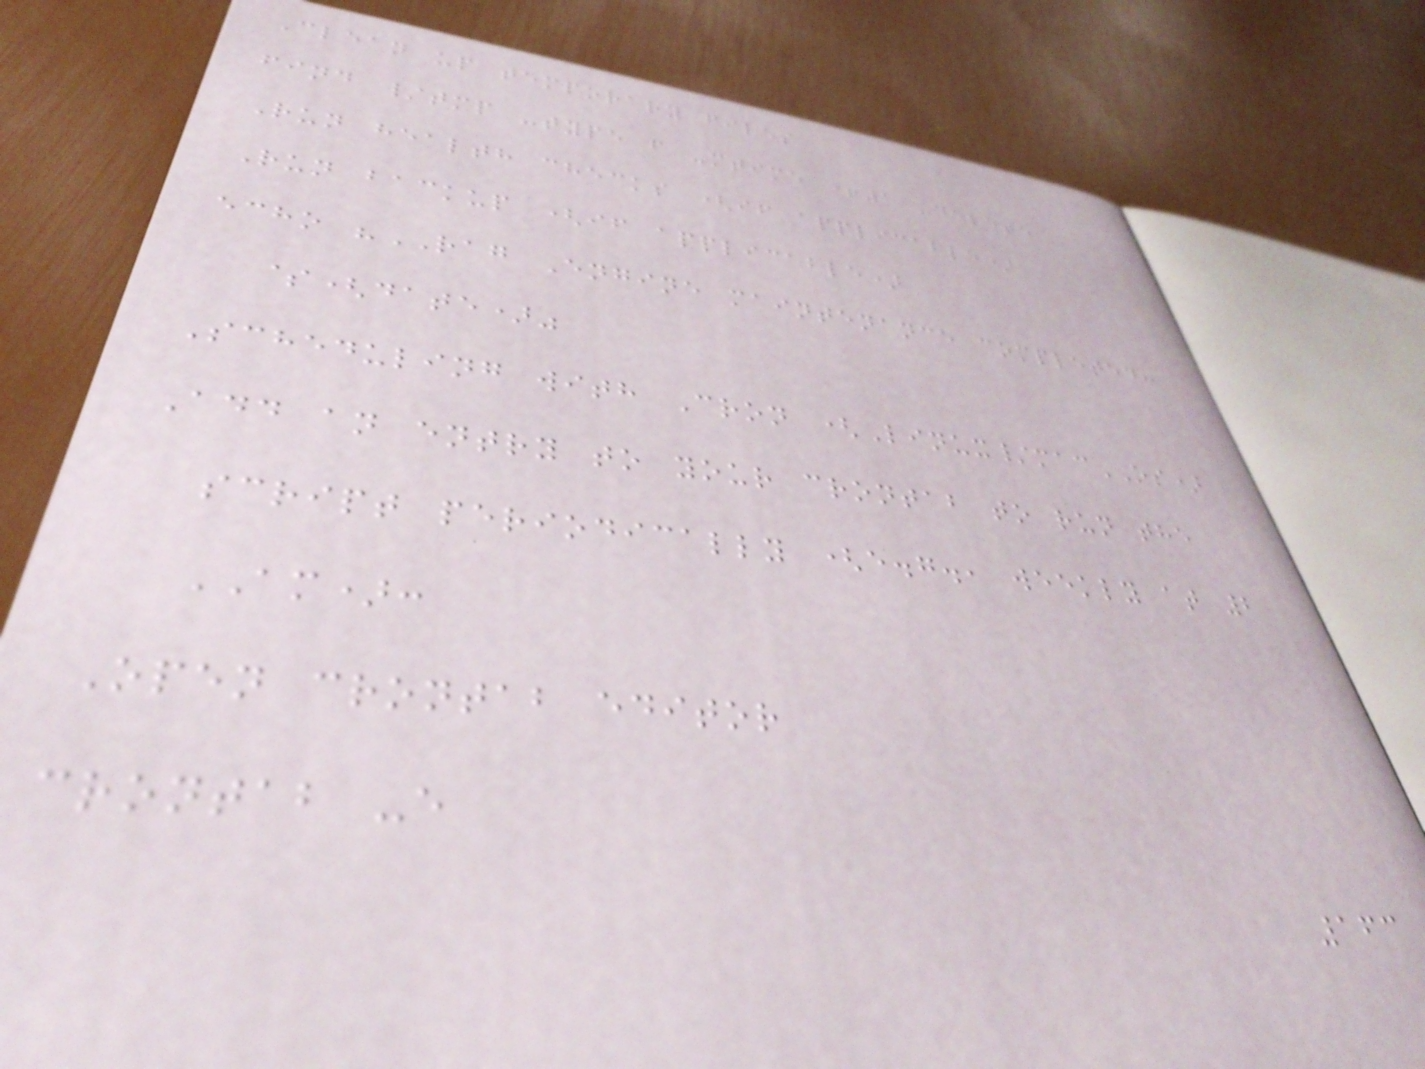Clean up temporary files
find /tmp -type f -mtime +1 -delete
Run health checks (if applicable)
Run backup (if applicable)
echo "RAG Engine maintenance completed:
$(date)"
Scheduling with Cron (Linux/macOS)
Add an entry to your crontab to run the
script periodically (e.g., weekly at 2
AM):
Open crontab editor
crontab -e
163
